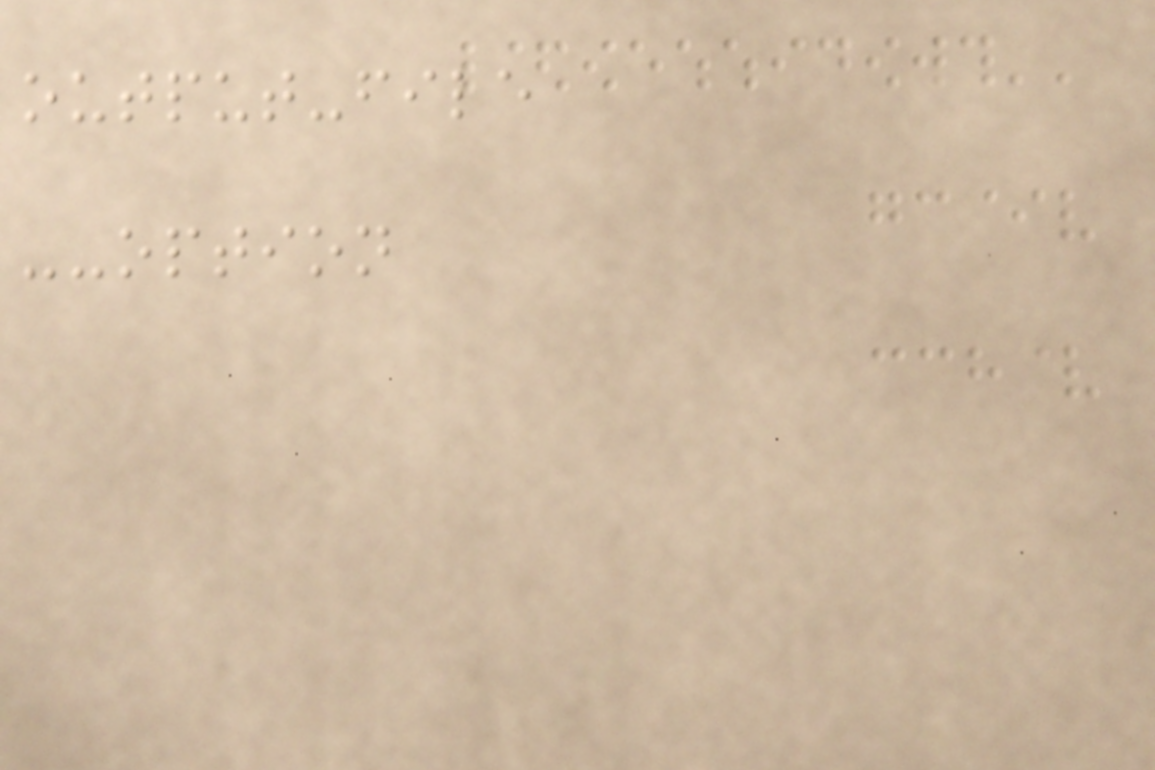output-file
--option
